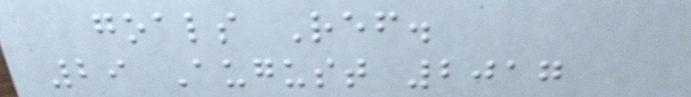goals Ref.
29 August 2017
